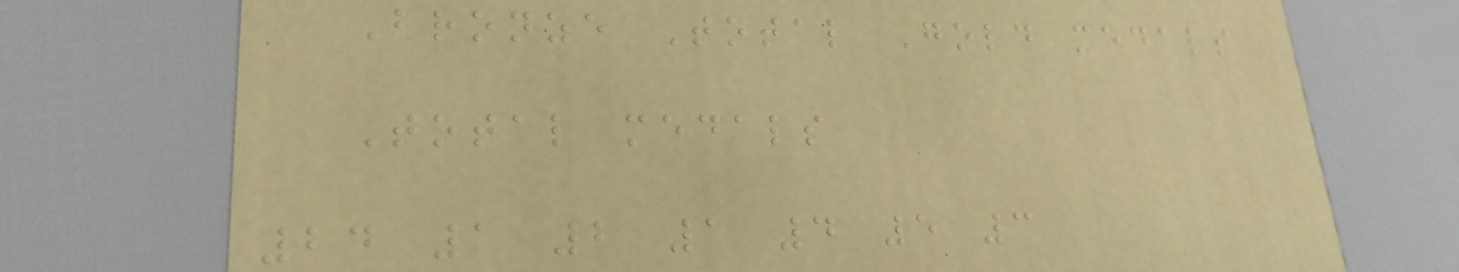Bronze Total Gold medals
Total medals
24 1 2 1 4 5 3
